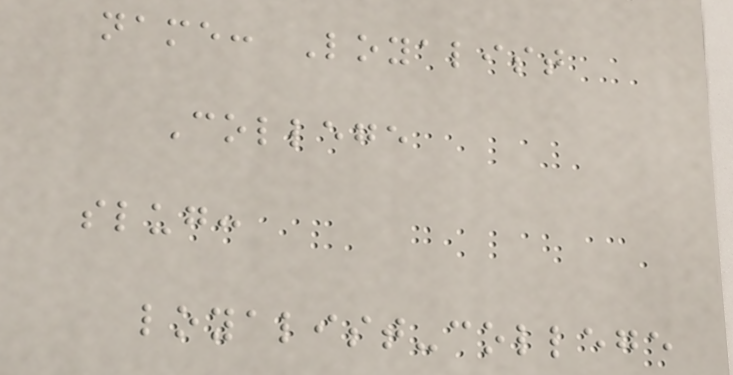name: Loyalist
College
slug:
loyalist-college
